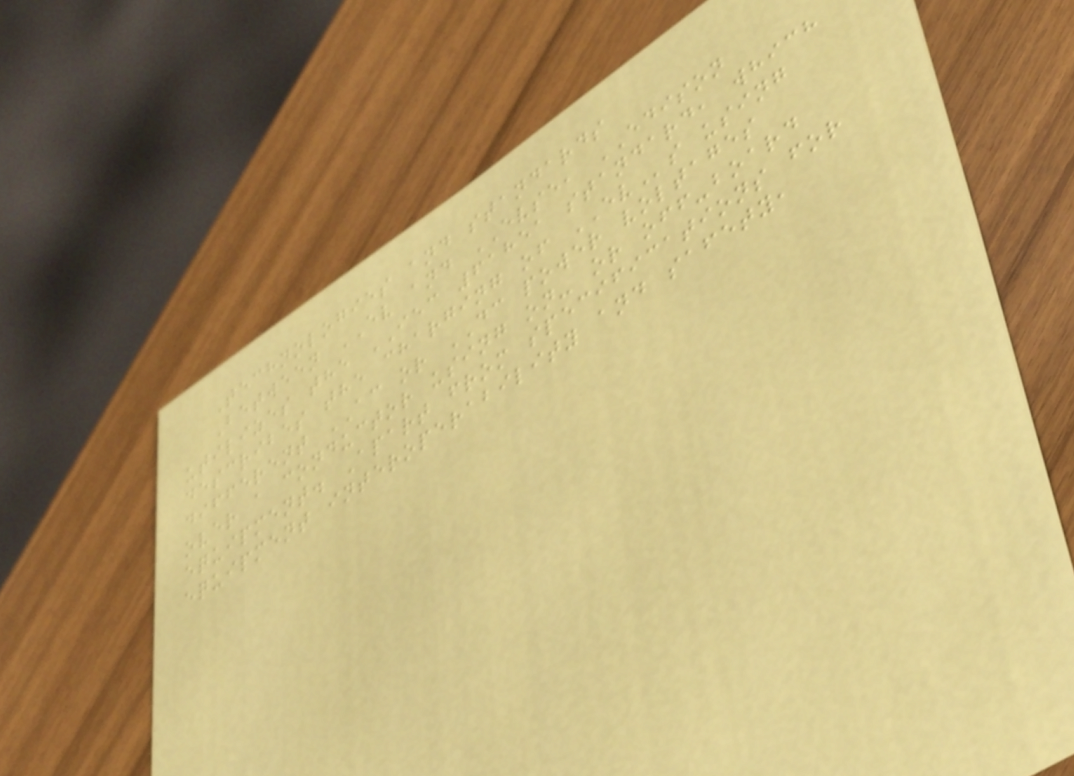Technologies and standards
Between EV and EVSE, EDISON
utilizes the IEC 61851 standard, which
describes the charging of EVs using
different AC or DC power voltages
over a conductor using on- or off-board
equipment. Apart from specifications for
equipment interoperability and safety,
